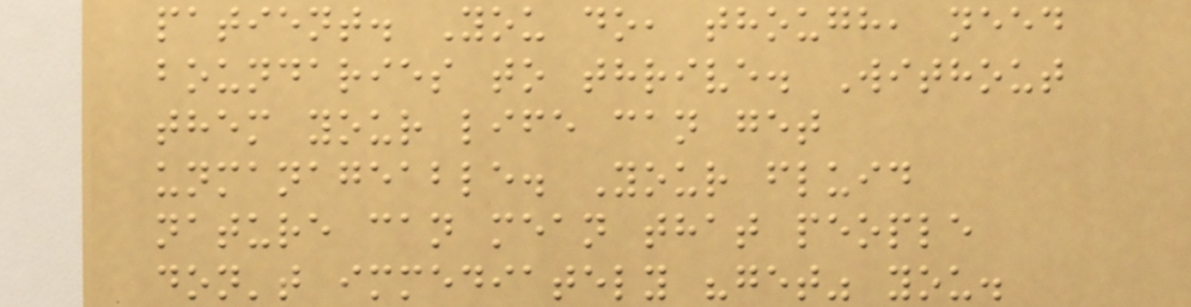patient. You do, though, need
boundaries to thrive. Without
them your life can get
unmanageable. Your fluid
nature can mean that people
don't immediately "get" you.
